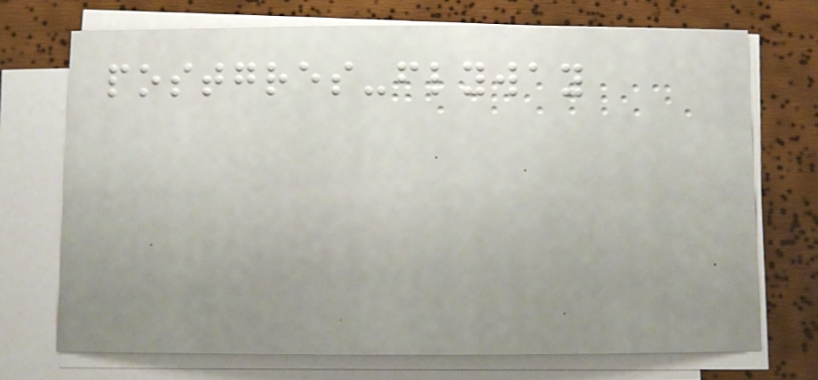postgres-flyway
